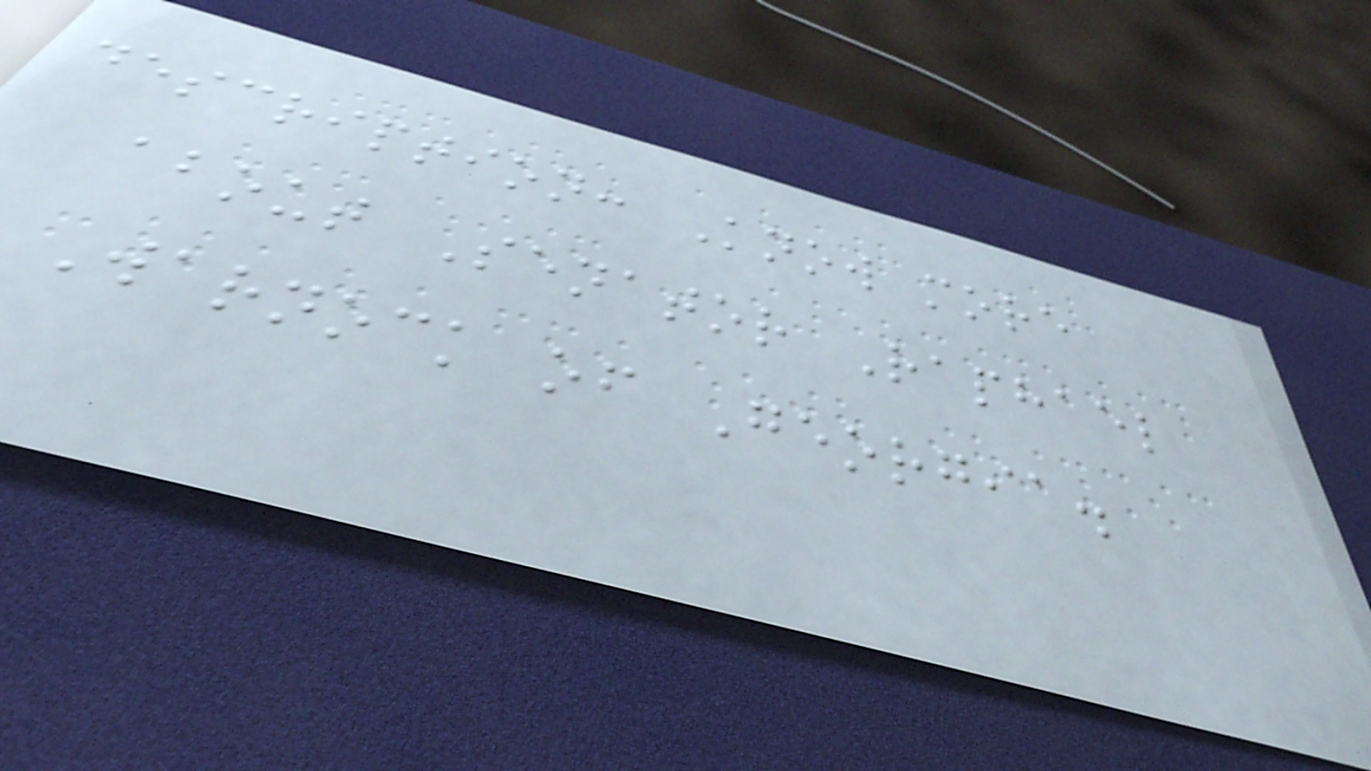description: Know more
about Senator Raphael
Warnock of Georgia.
